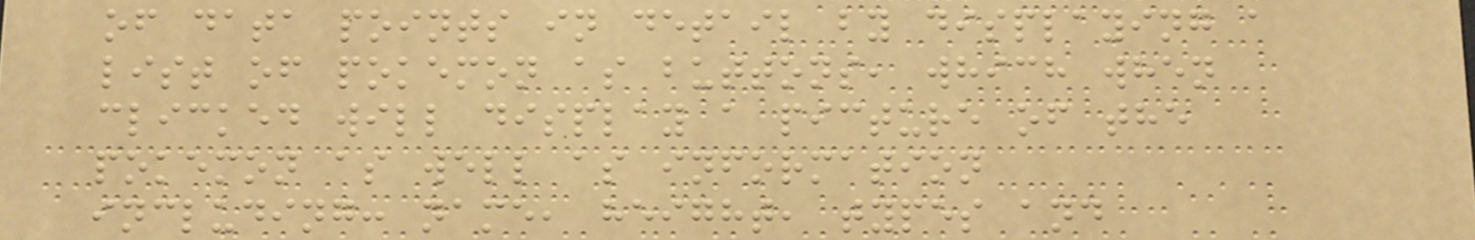of data points in detail by displaying a
list of pokemon as buttons, which when
clicked will display a picture of the
pokemon as well as information
including: name, height, types and
